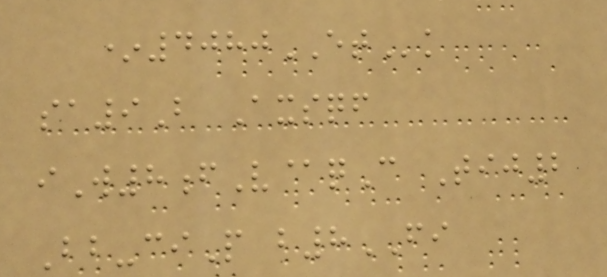*4080ETk
sa9B Axsqf
iW8fV@qC Tij2
Bb-ciP b8FI
